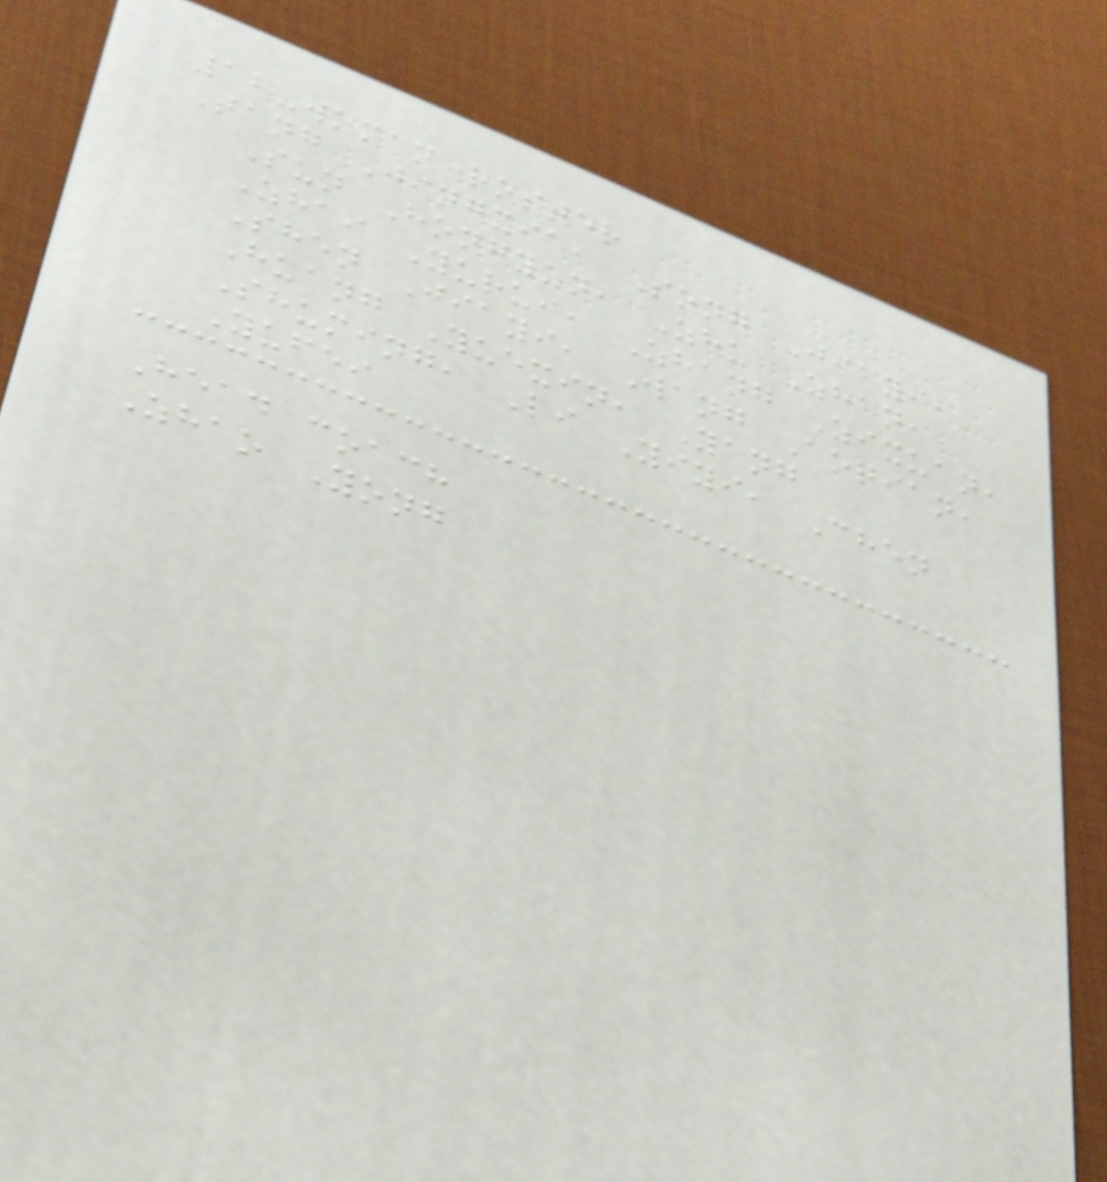12-woman roster
Tang Jingxia, Song Jiayi,
Sun Hongyun, Zhu Zhan,
Zhai Yurui, Zhang Zixuan,
Shen Jiayi, Wang Aoqian,
Huang Yuexin, Yang
Shuming, Li Yiyi, Chen
Yufei
Head coach
Zhao Yong
